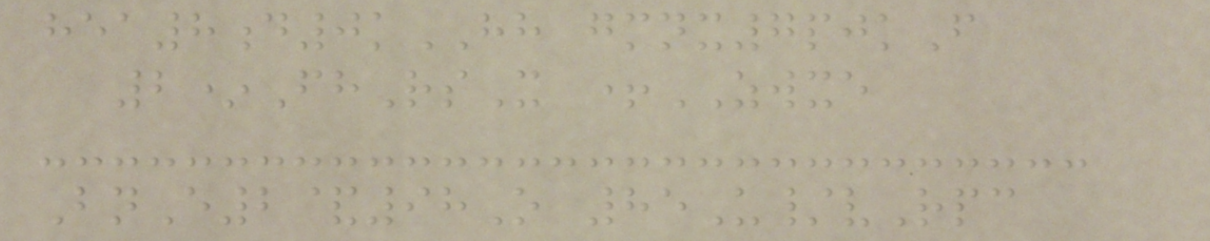hea8d0kHH gmnx7pjkF
2*FhRsX +ZWXE
BnE2&98O 85U/vRpc
